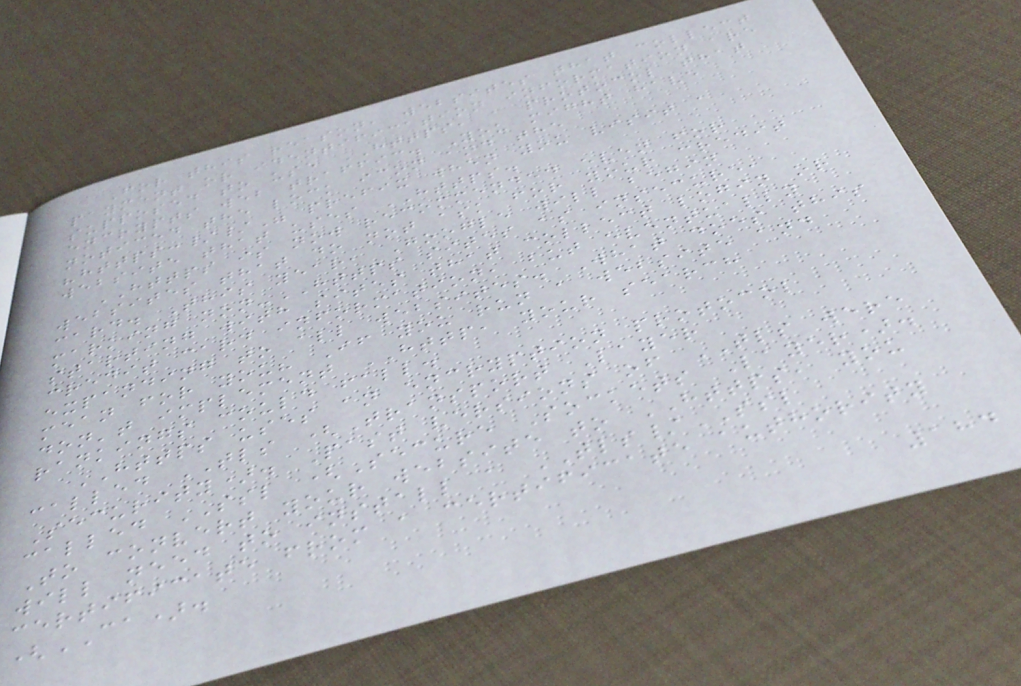For this reason, websites that collect
payment or identification information are
supposed to use HTTPS, a protocol that
encrypts web traffic. You might have
noticed the lock icon and the
"https://" prefix when you visit a
website that uses HTTPS.
HTTPS is now recommended even for
websites that do not ask for your credit
card. This year, Google will begin
marking non-HTTPS sites as insecure,
starting with sites that collect login or
credit card information, but eventually
expanding to all websites. What does this
mean for you? If you run a website and
don't implement HTTP, your search
rankings could fall.
HTTPS uses an encryption protocol
called TLS (Transport Layer
Security). Past versions of TLS were
called SSL (Secure Sockets Layer).
To convert your website to HTTPS, you
will need to install a TLS/SSL
certificate from a certificate authority
(CA).
184
